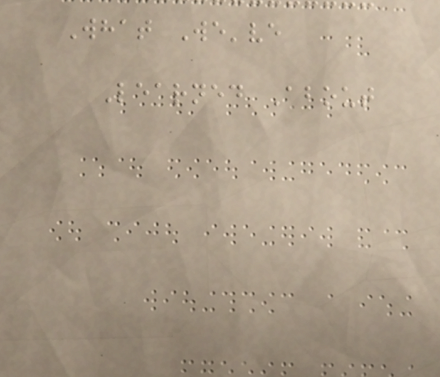What We've
Learned About
